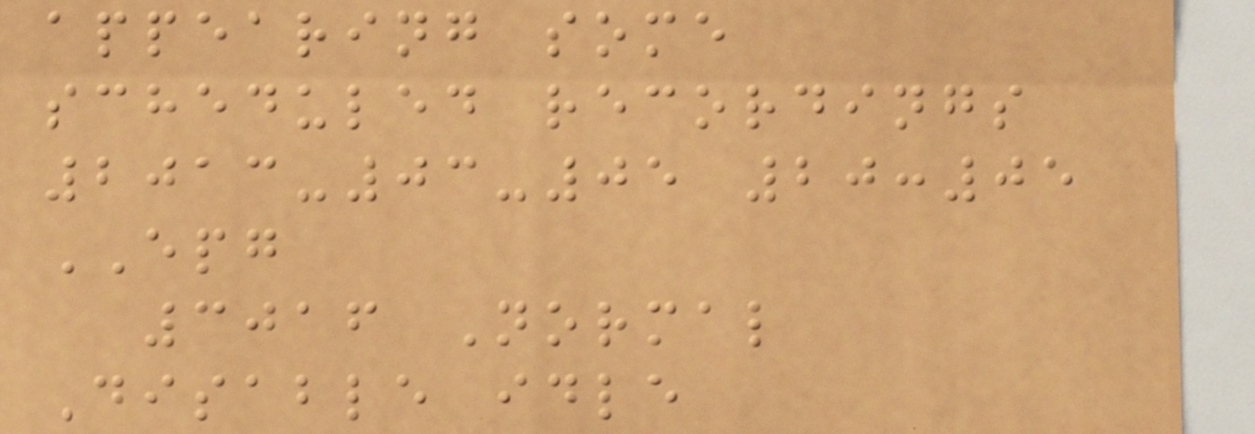appearing some
scheduled recordings
2013-03-05 20:05
EPG
3016 Normal
Disable idle
